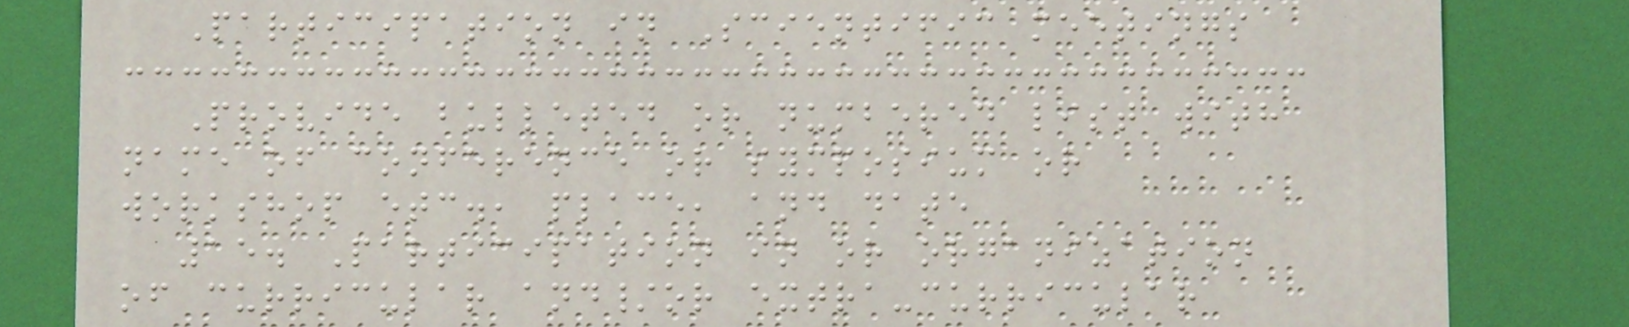Participation in Scientific meetings
Provide bulleted or numbered list with
name of conference or symposium or
workshop etc., place, and date
15. Participation in or organization
of curricular and/or extra-curricular
